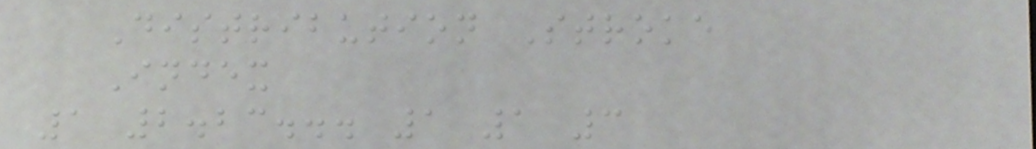Distribution Stroke
Index
1 2.23... 1 1 3
